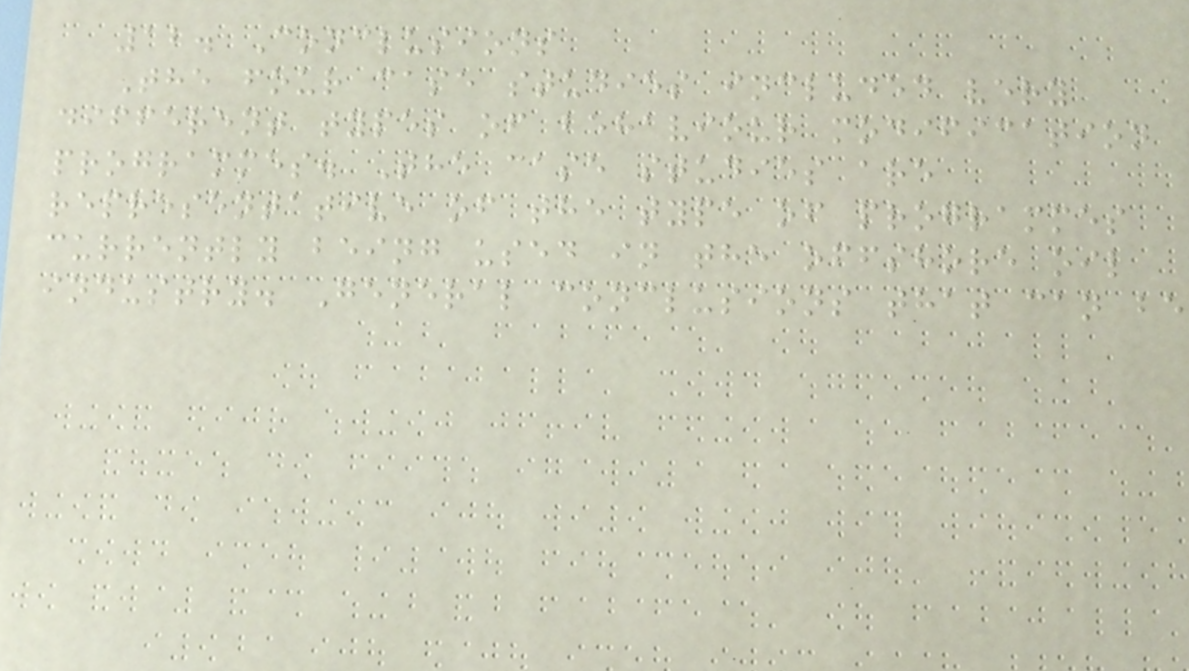12. Conclusions
The four case studies included very
different types of behaviour modification
programmes. The case studies are
representative of the type of programmes
currently being used in the offshore oil
industry. General conclusions that can be
